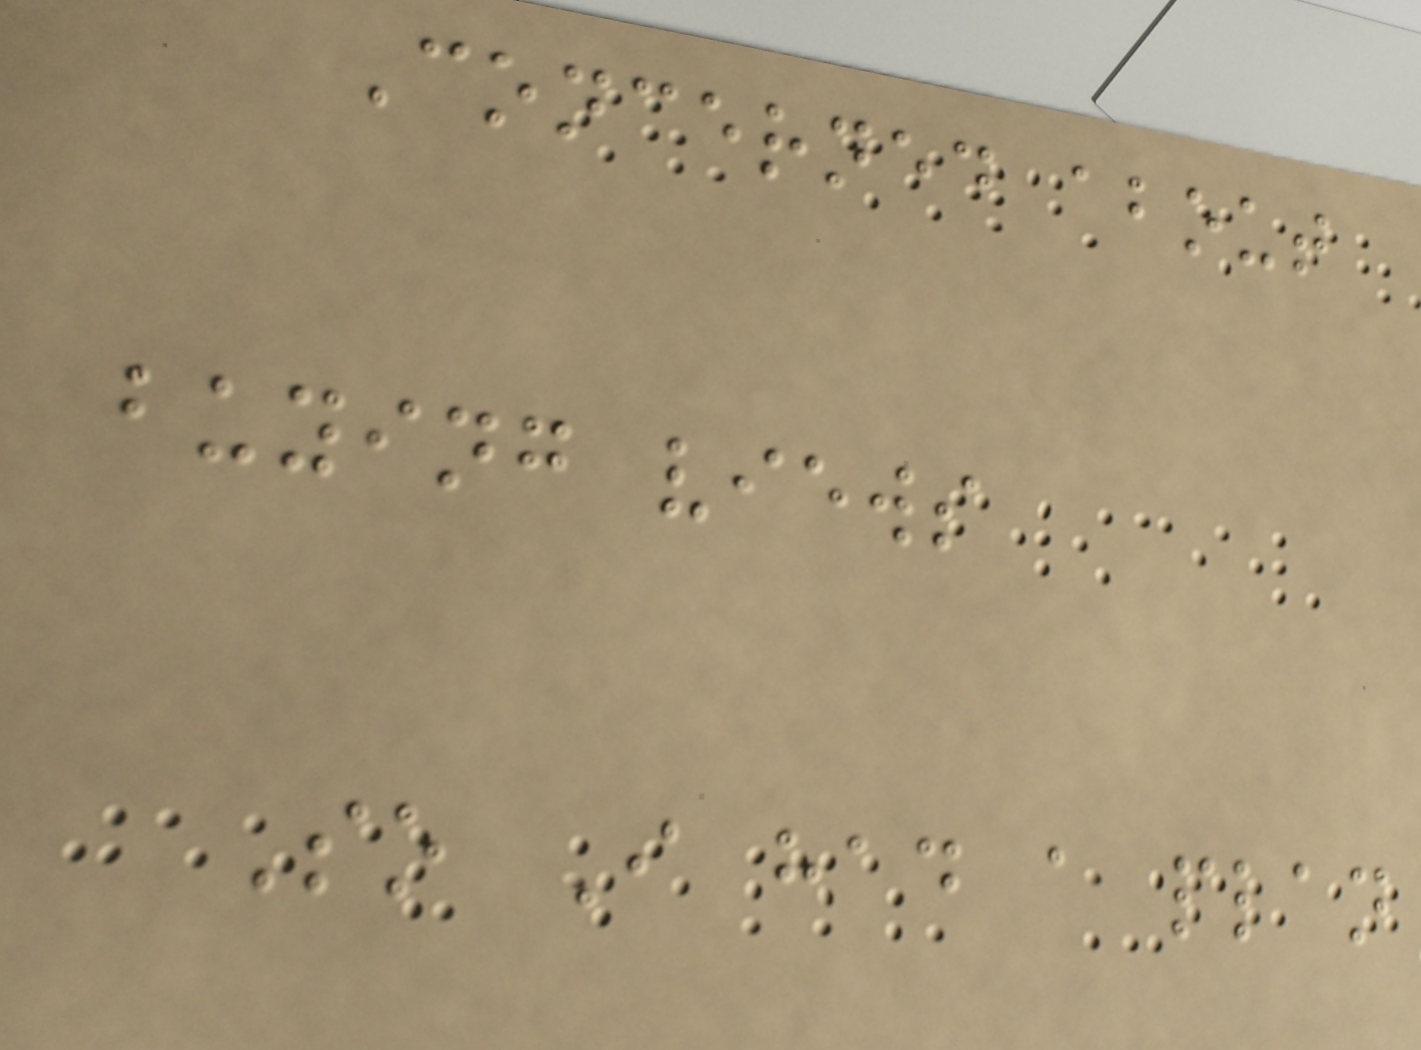Concerned about
buying views
So I had a plan
